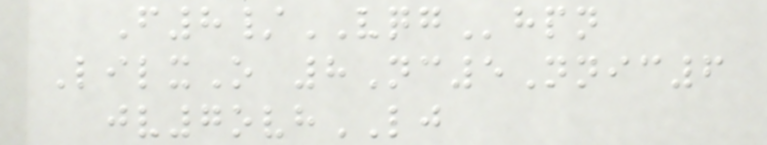F8/VQGhpn
LilxO 8Nc5Nnic6
jv7ovhLJ
